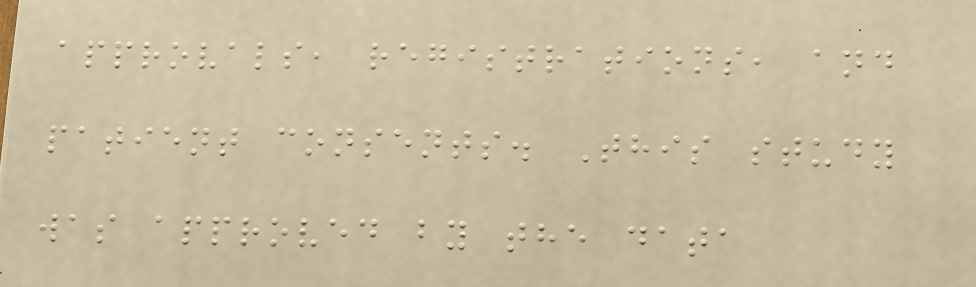approvals, registrations, and
patient consents. This study
was approved by the data
